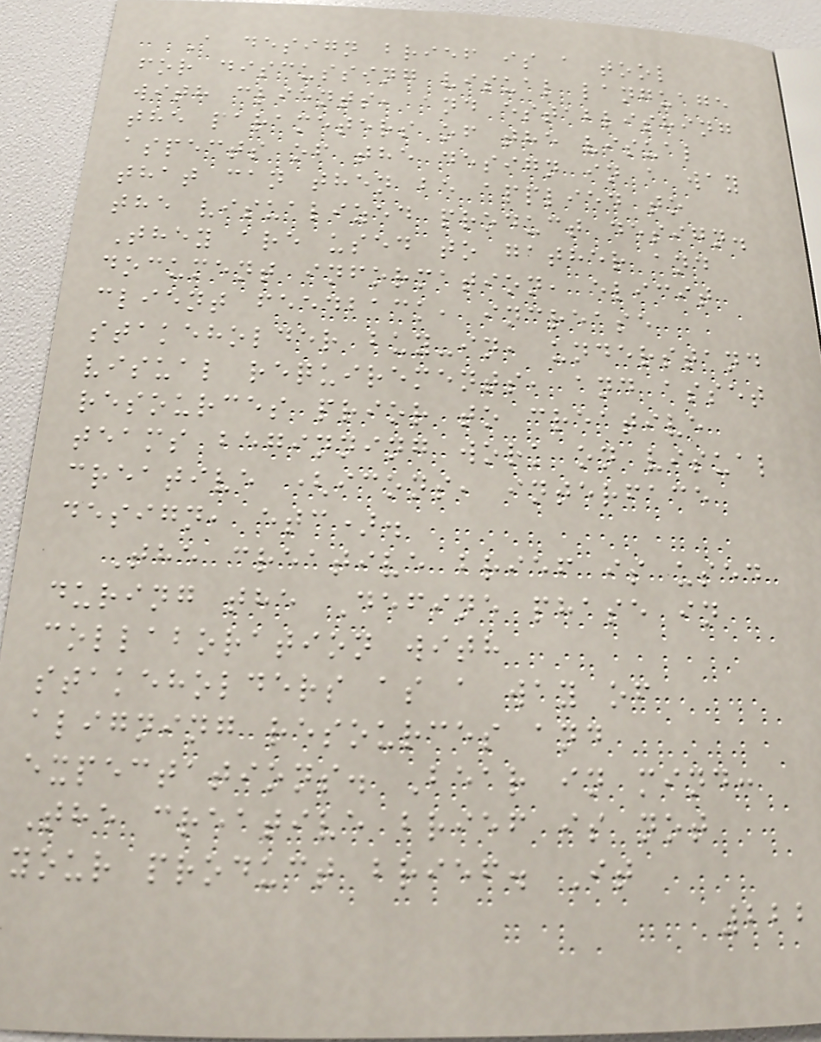A design brief is a tool
for discussing visual language
with clients, and establishing
the parameters of the visual
aspects of the design in a way
that can then be applied to
the visualized product design.
They are used to gather and
document information, elicit
client feedback, increase
stakeholder buy-in, understand
visual requirements, and asset
resources prior to creative
teams beginning work on visual
creative (icons, interface
design, etc).
The creative brief is used
during the Define phase in
collaboration with
stakeholders as a way of
aligning resources and
expectations. Bear in mind:
The creative brief is not
your product brief. It
222
